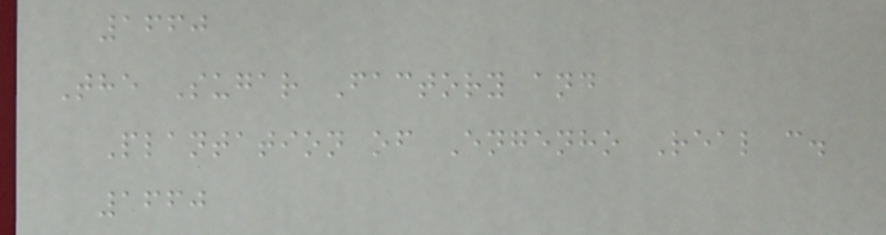1660
The Sugar Factory and
Plantation of Engenho Real c.
1660
